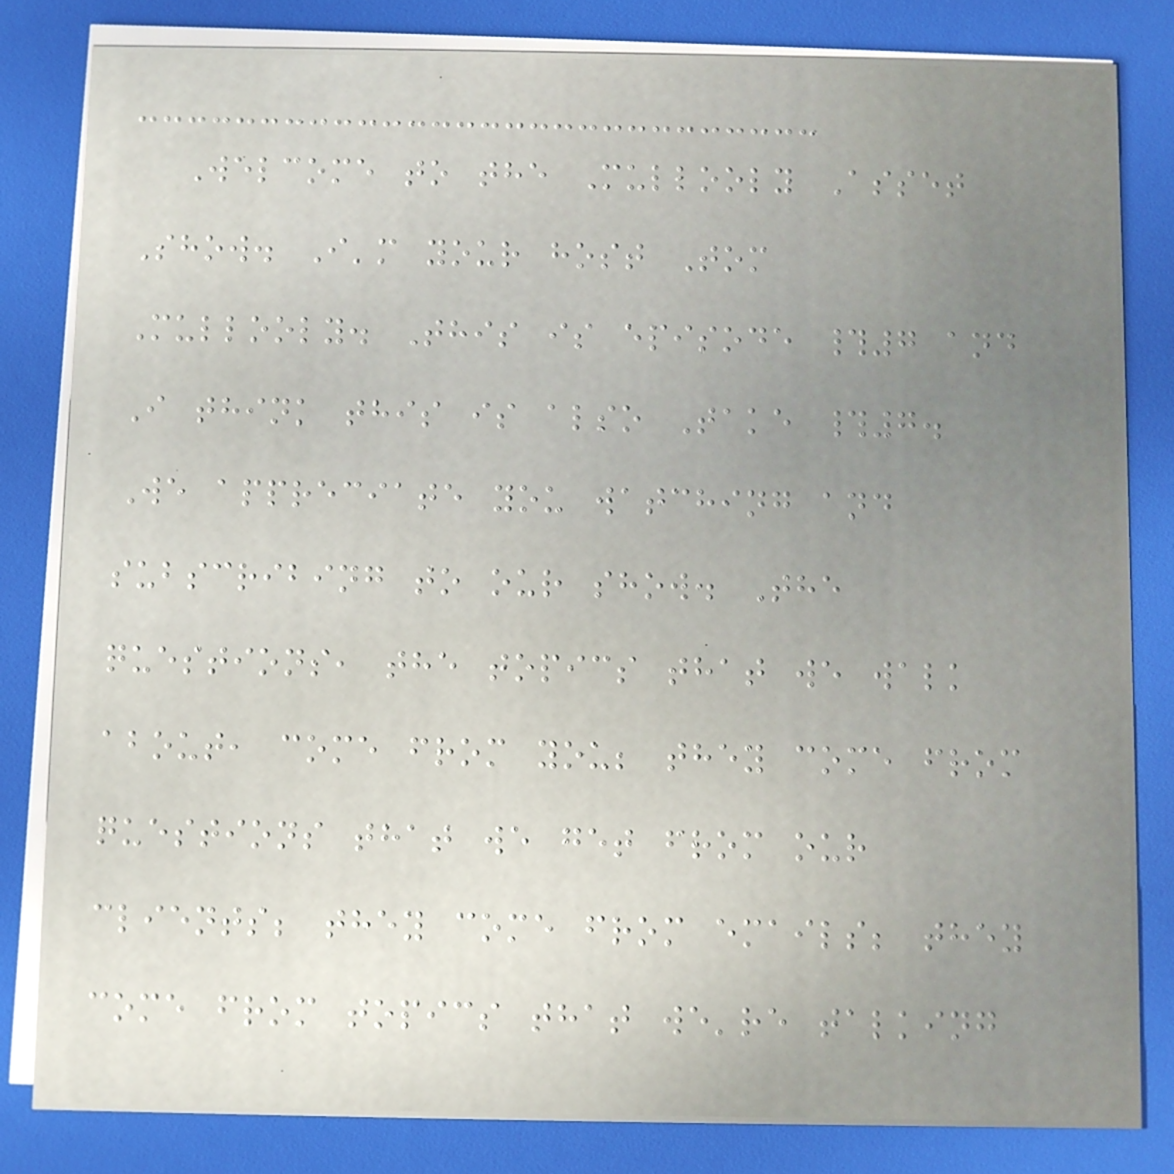Welcome to the Mullooly Asset
Show. I'm your host Tom
Mullooly. This is episode #7 and
I think this is also Take #7.
We appreciate you watching and
subscribing to our show. The
questions, the topics that we walk
about, come from you; they come from
questions that we get from our
clients; they come from emails; they
come from topics that we're talking
